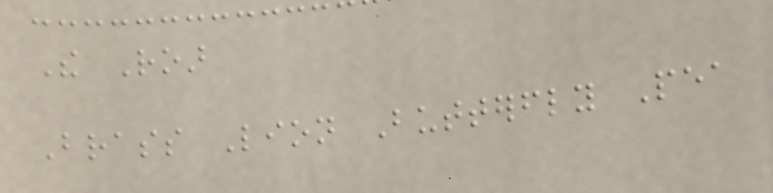The Roar
Brass Lion Butterfly Pea
